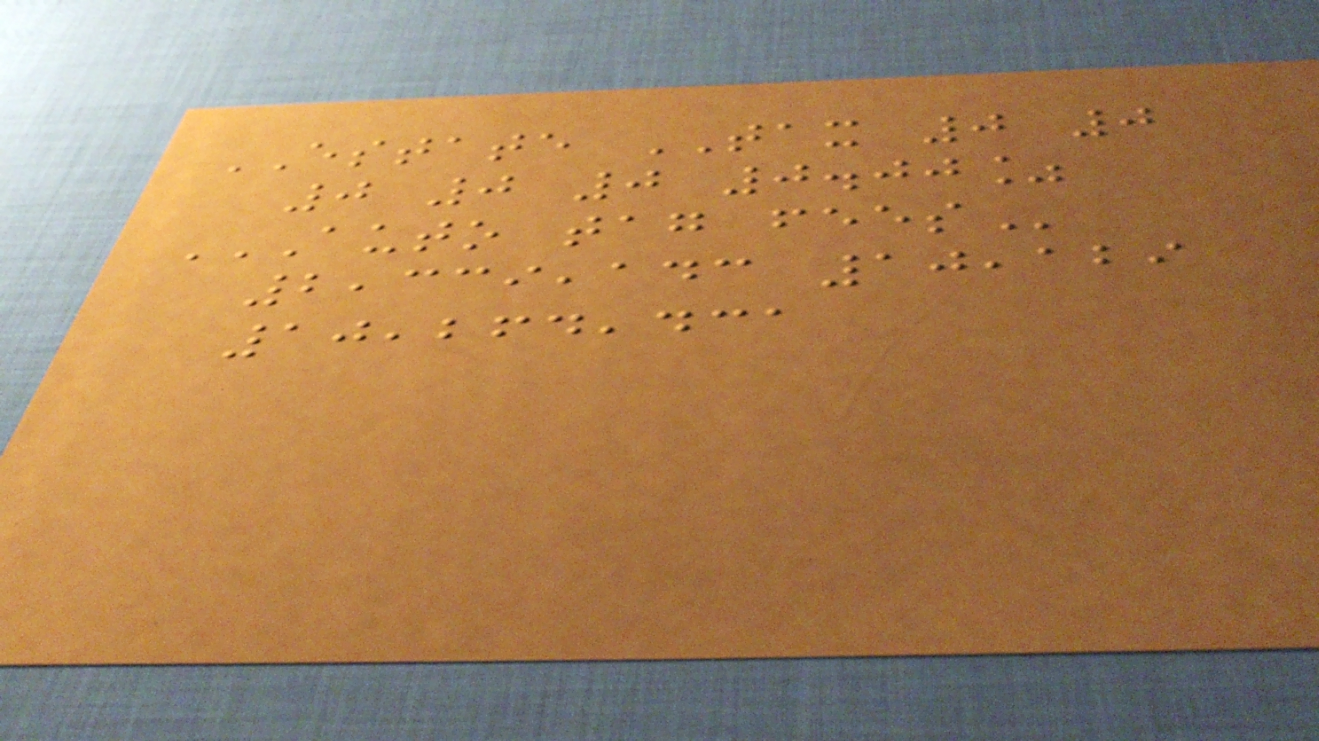ESTATE TAX 0 0
0 0 0 0.00%
AUTO TAG FEES
2,339,143 10,129
10,264,431
